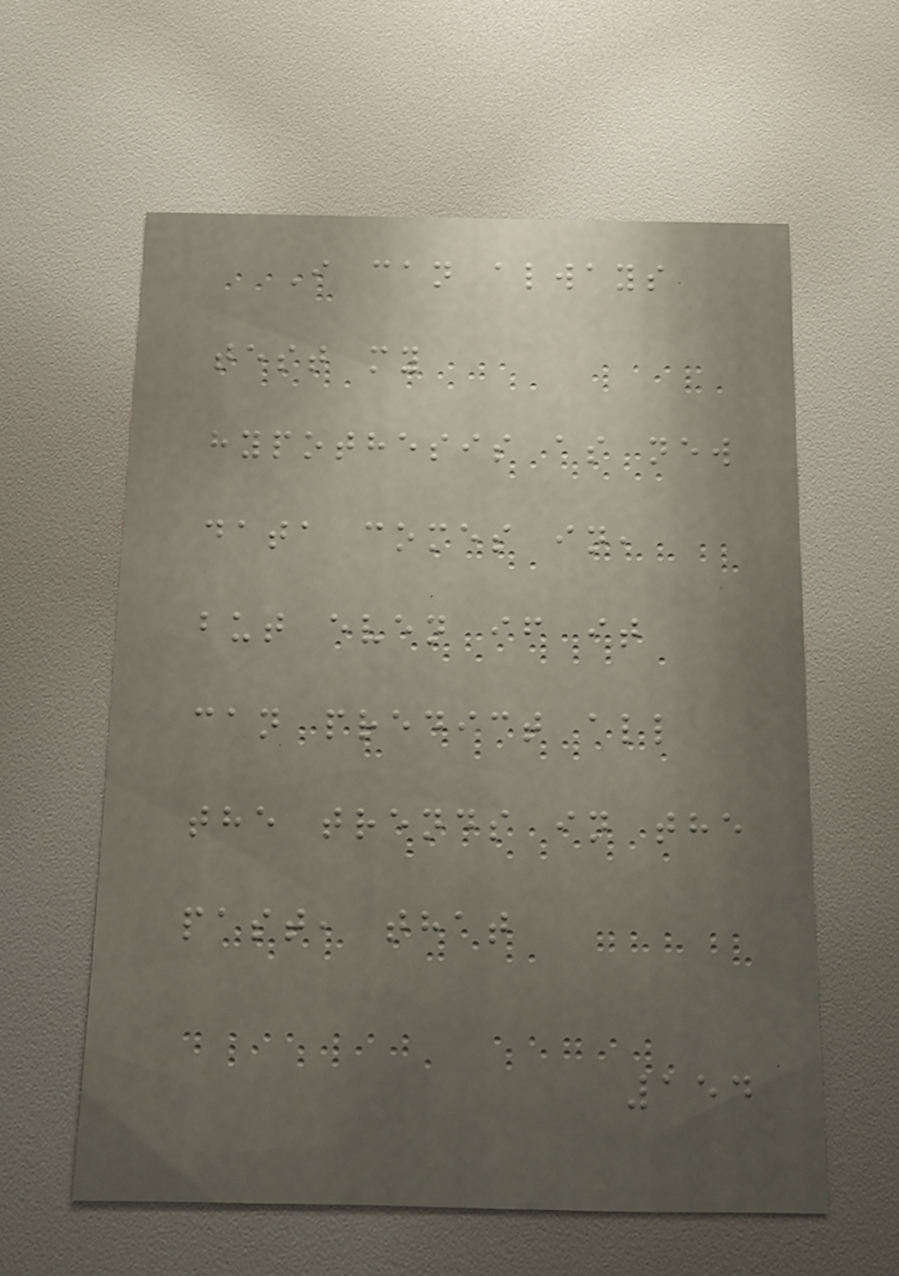I can always
test my
hypothesis as new
data comes in,
but even if it
can predict all
the trends in the
past, that
154
